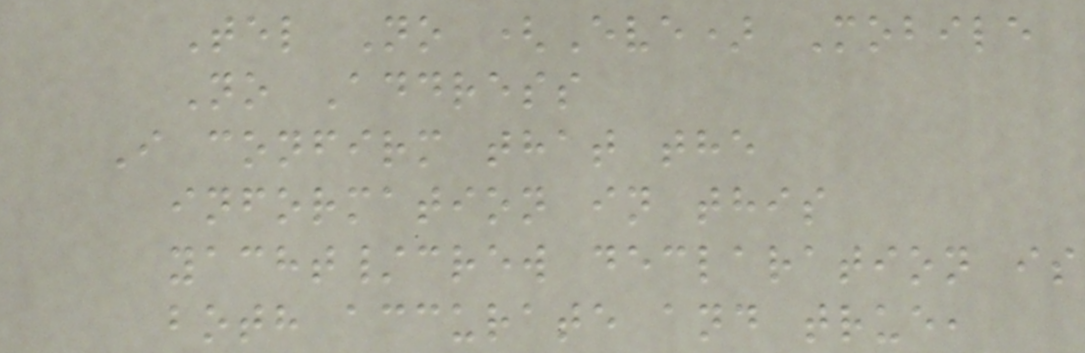Tel No (Eve) Mobile
No Address
I confirm that the
information in this
yacht/crew declaration is
both accurate and true,
